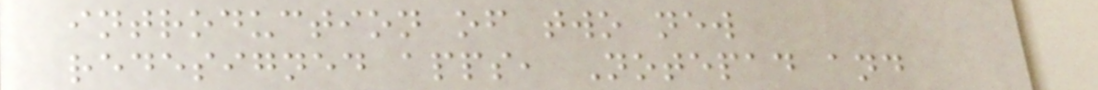introduction of two new
redesigned apps, Notepad and
